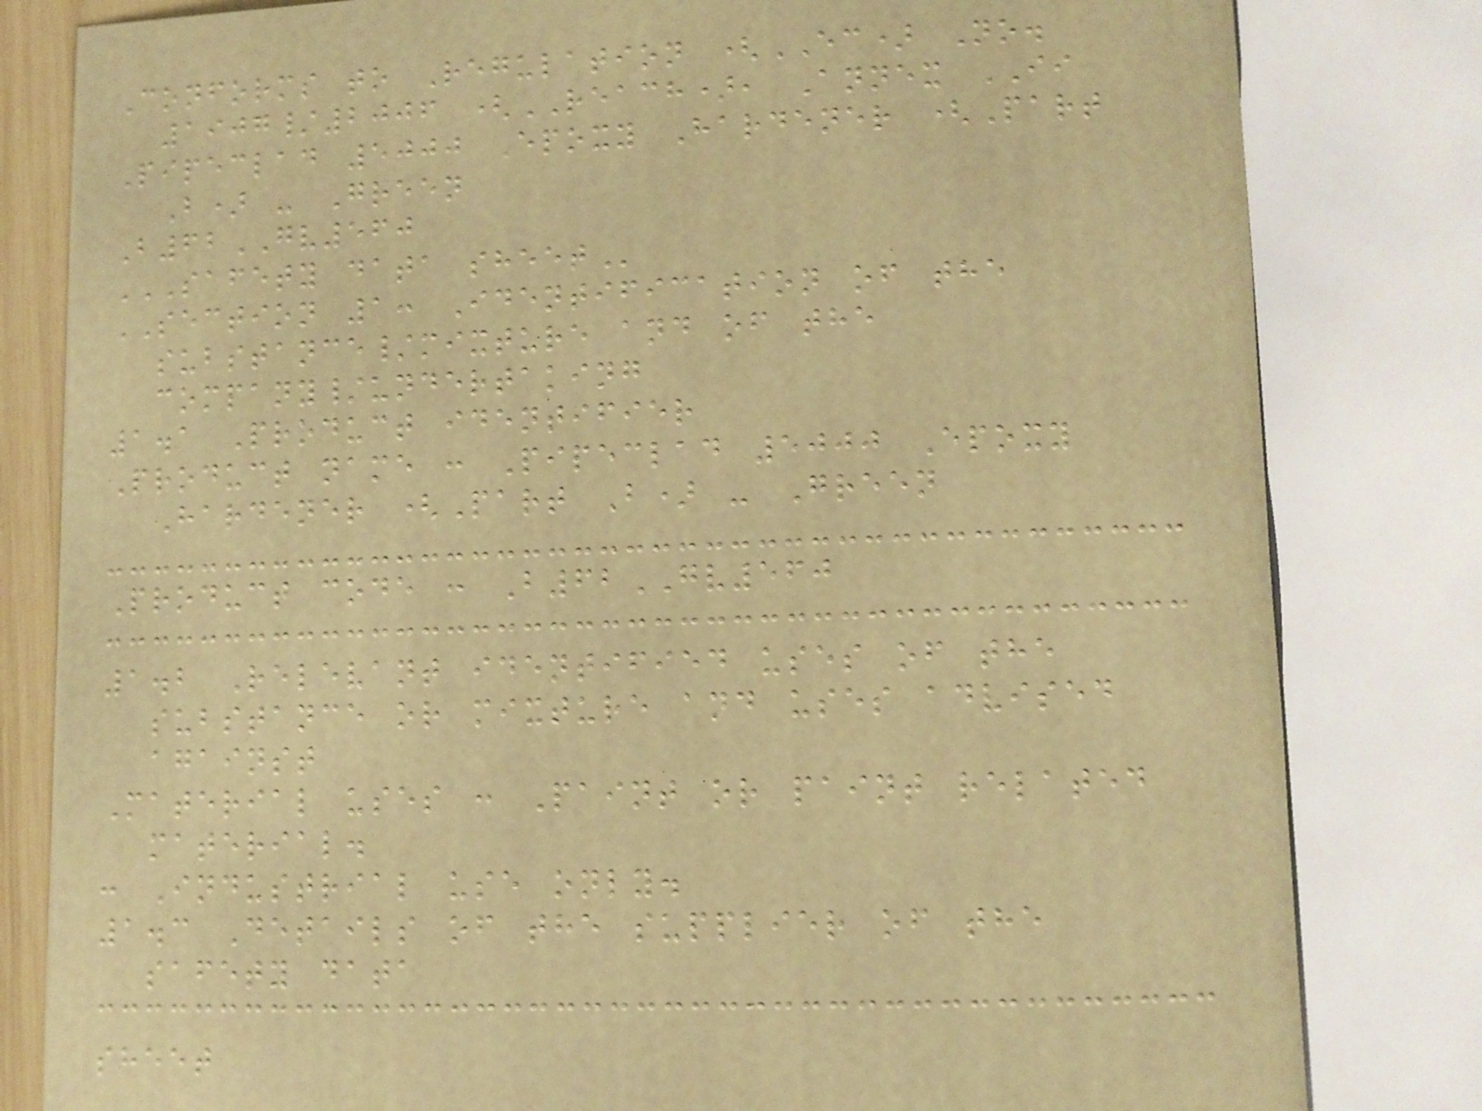Conforms to Regulation (EC) No.
1907/2006 (REACH), Annex II
Pipeclad 5000 Epoxy Hardener (Part
B) - Green
B62GV560
SAFETY DATA SHEET
SECTION 1: Identification of the
substance/mixture and of the
company/undertaking
1.1 Product identifier
Product name : Pipeclad 5000 Epoxy
Hardener (Part B) - Green
Product code : B62GV560
1.2 Relevant identified uses of the
substance or mixture and uses advised
against
Material uses : Paint or paint related
material.
: Industrial use only.
1.3 Details of the supplier of the
safety data
sheet
